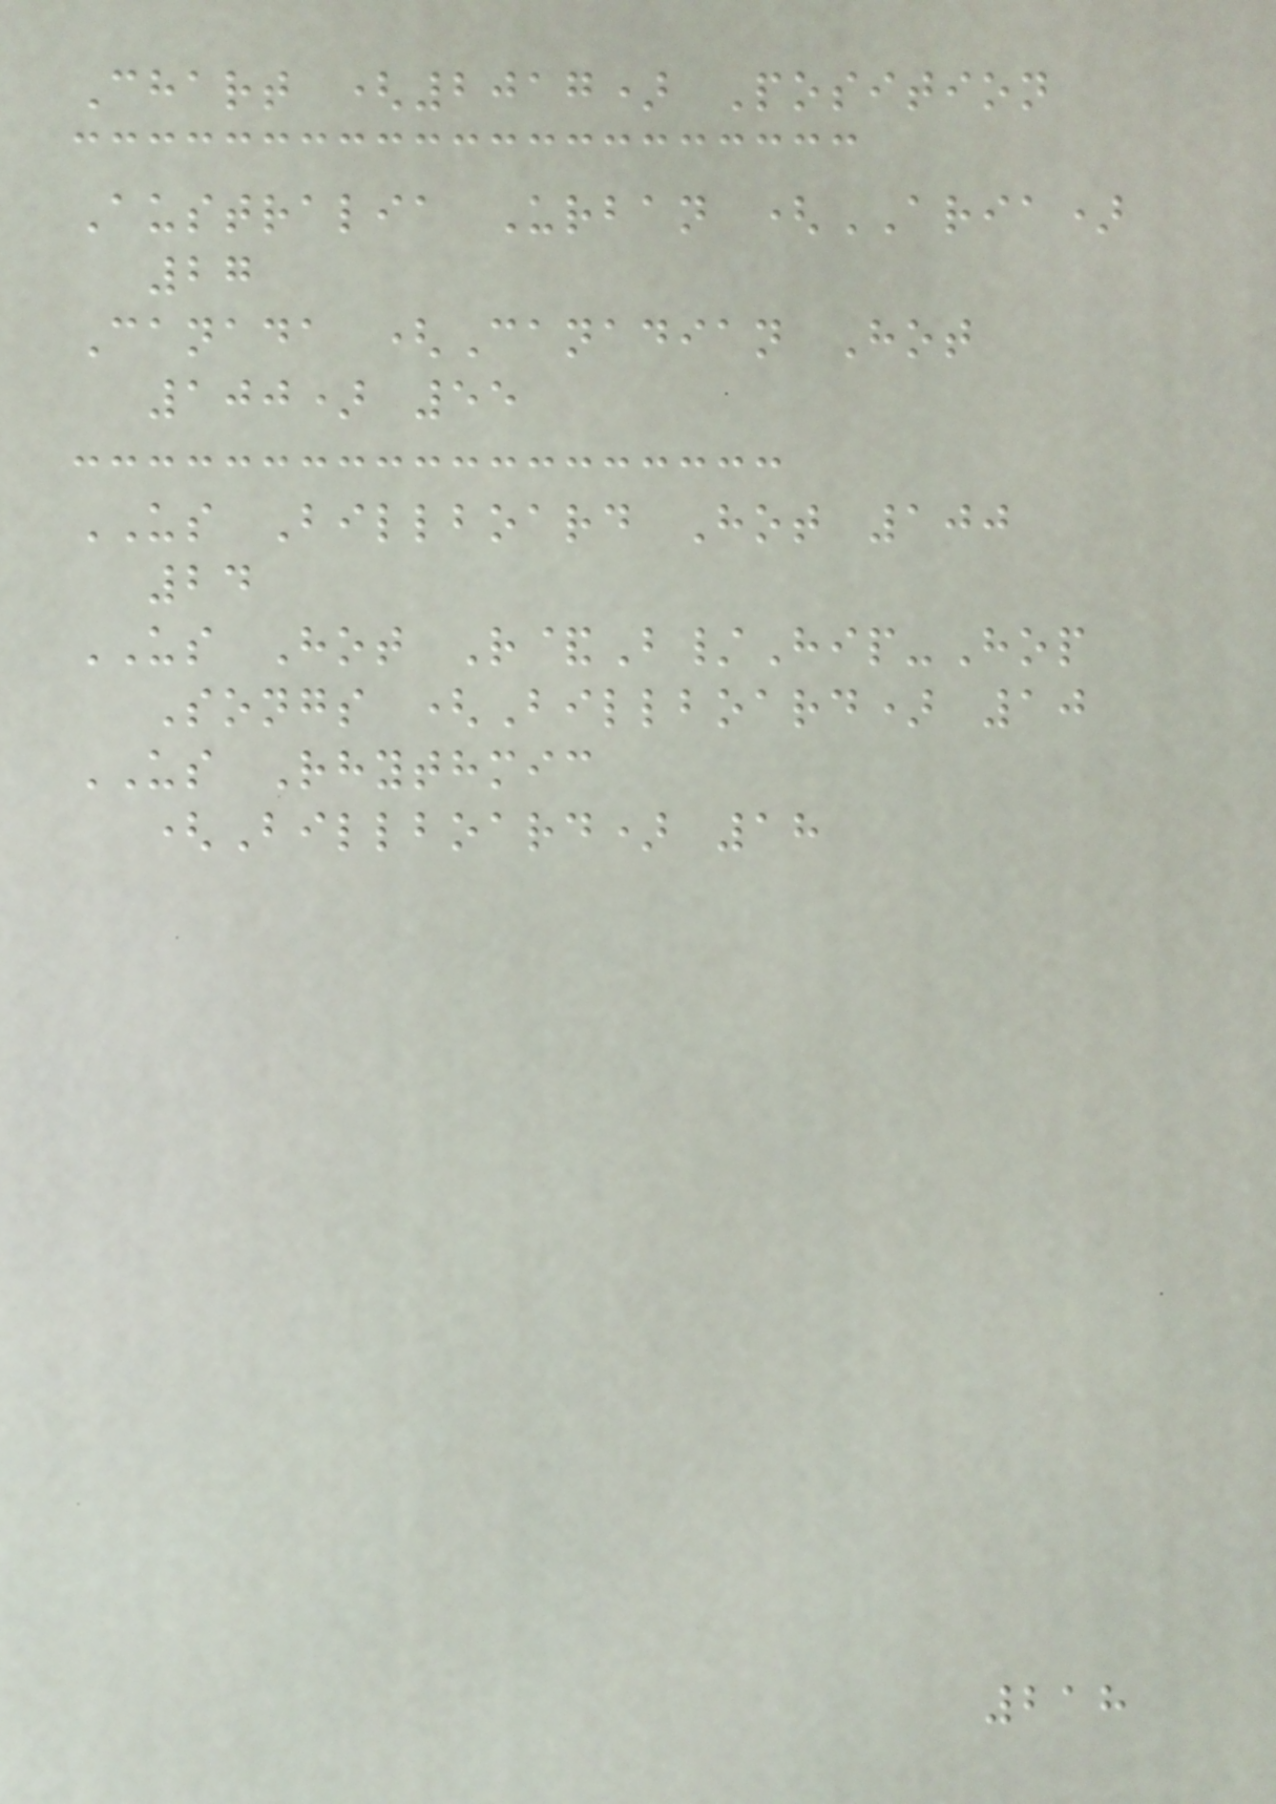Chart (2017) Position
Australia Urban (ARIA)
27
Canada (Canadian Hot
100) 55
US Billboard Hot 100
24
US Hot R&B/Hip-Hop
Songs (Billboard) 10
US Rhythmic
(Billboard) 18
218
